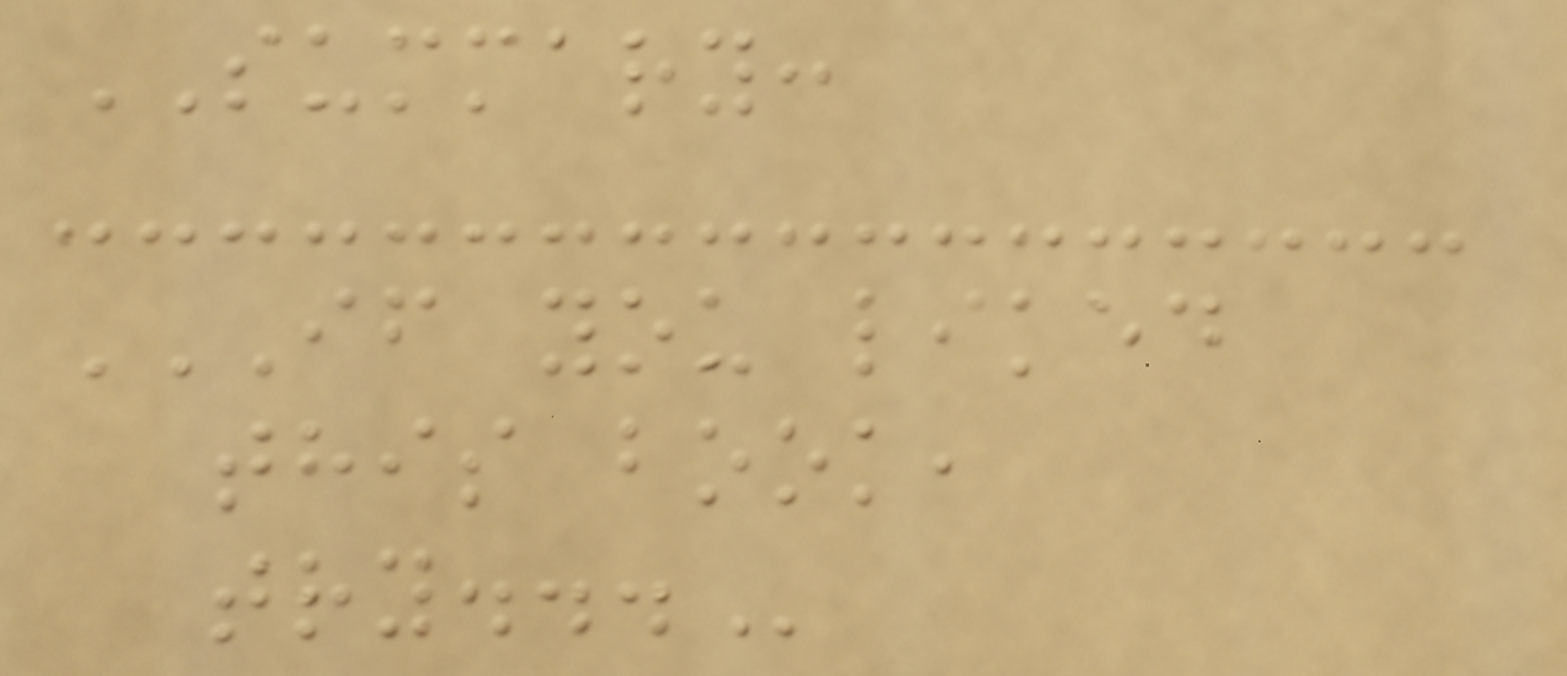SUMMARY:
IF YOU LIKED
THIS BOOK,
TRY...
